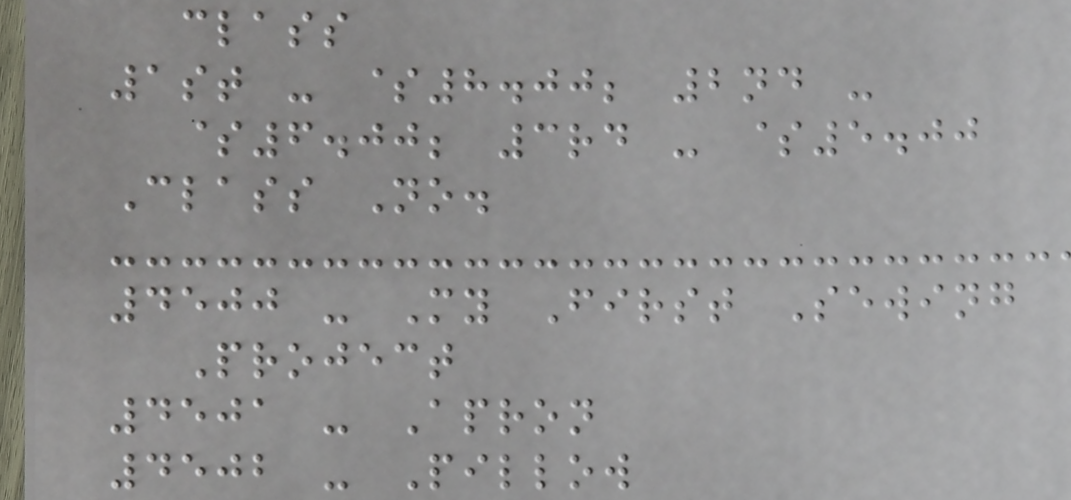class
1st - $8.00; 2nd -
$6.00; 3rd - $5.00
Class No.
4500 - My First Sewing
Project
4501 - Apron
4502 - Pillow
